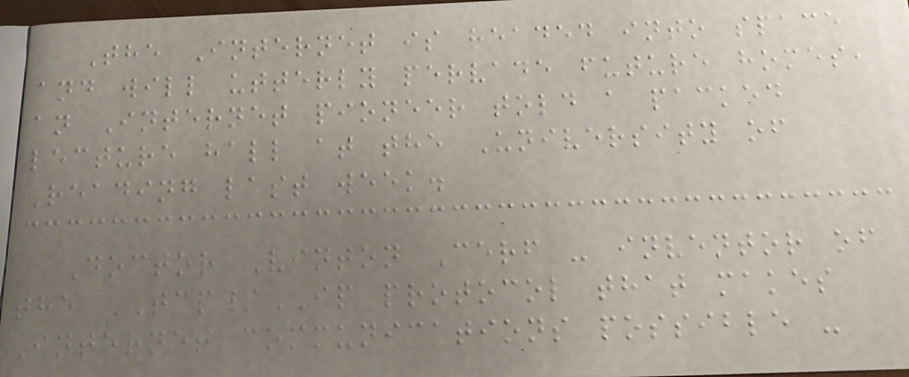The Internet is headed into space
and will utterly pervade future homes,
an Internet pioneer told a packed
lecture hall at the University of
Reading last week.
Doctor Vinton Cerf - inventor of
the TCP/IP protocol that makes
Internet communications possible -
